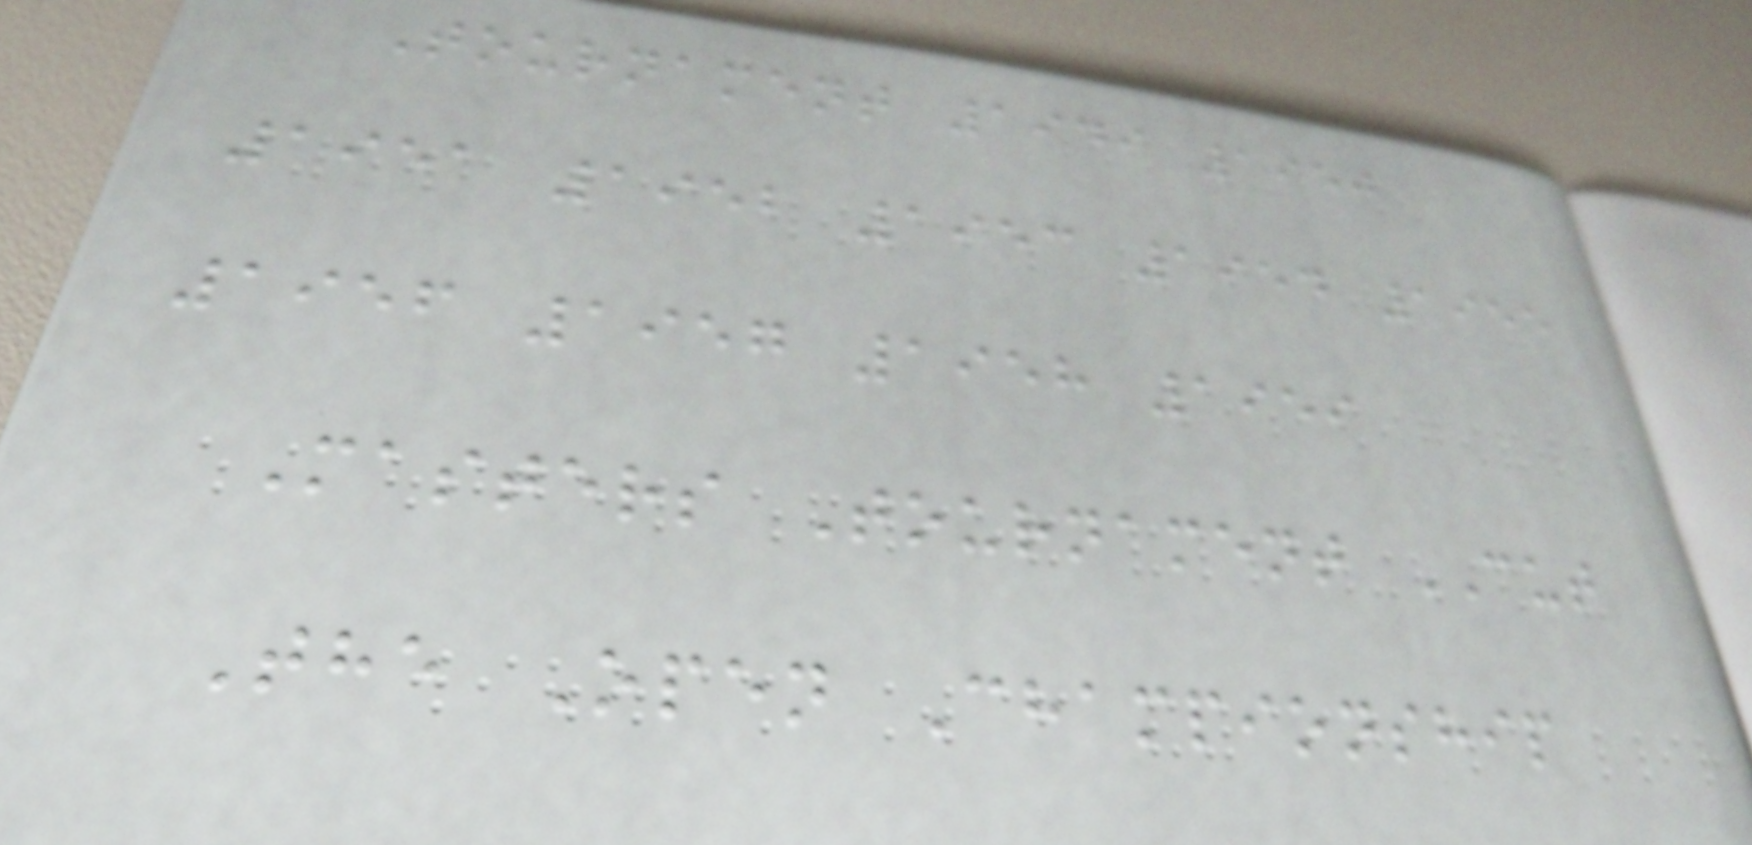Tournament 1949 1950
1951 1952 1953 1954 1955
1956 1957 1958 1959
Masters Tournament CUT
The Open Championship
